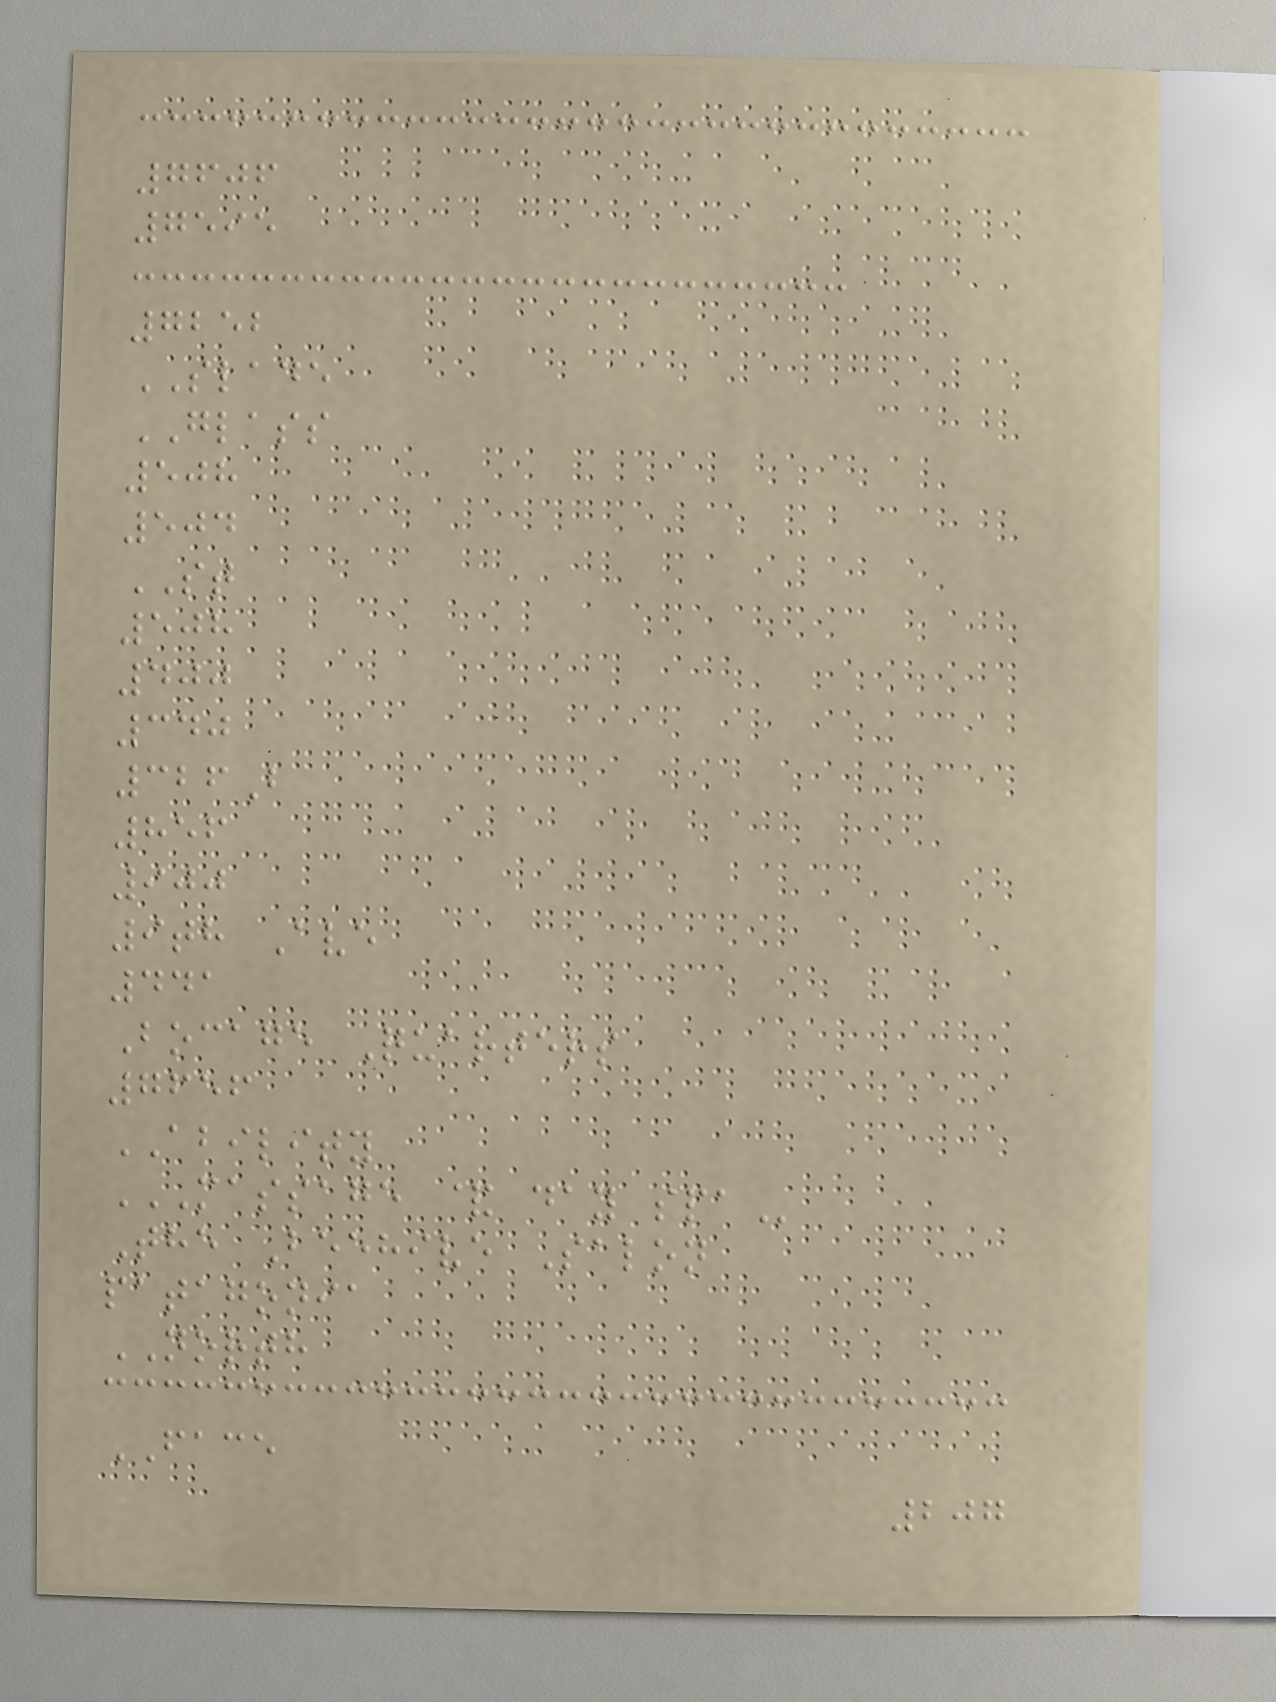7606
7595
7252
SLADE
GLASS
508
504
ST
508
400
340
326B
856
900
9th Ave
441
Bocage Quarters
7656
ABILITY
MASSAGE & DAY SPA
The Beehive Salon
patagonia
NORTH
FACE
207
